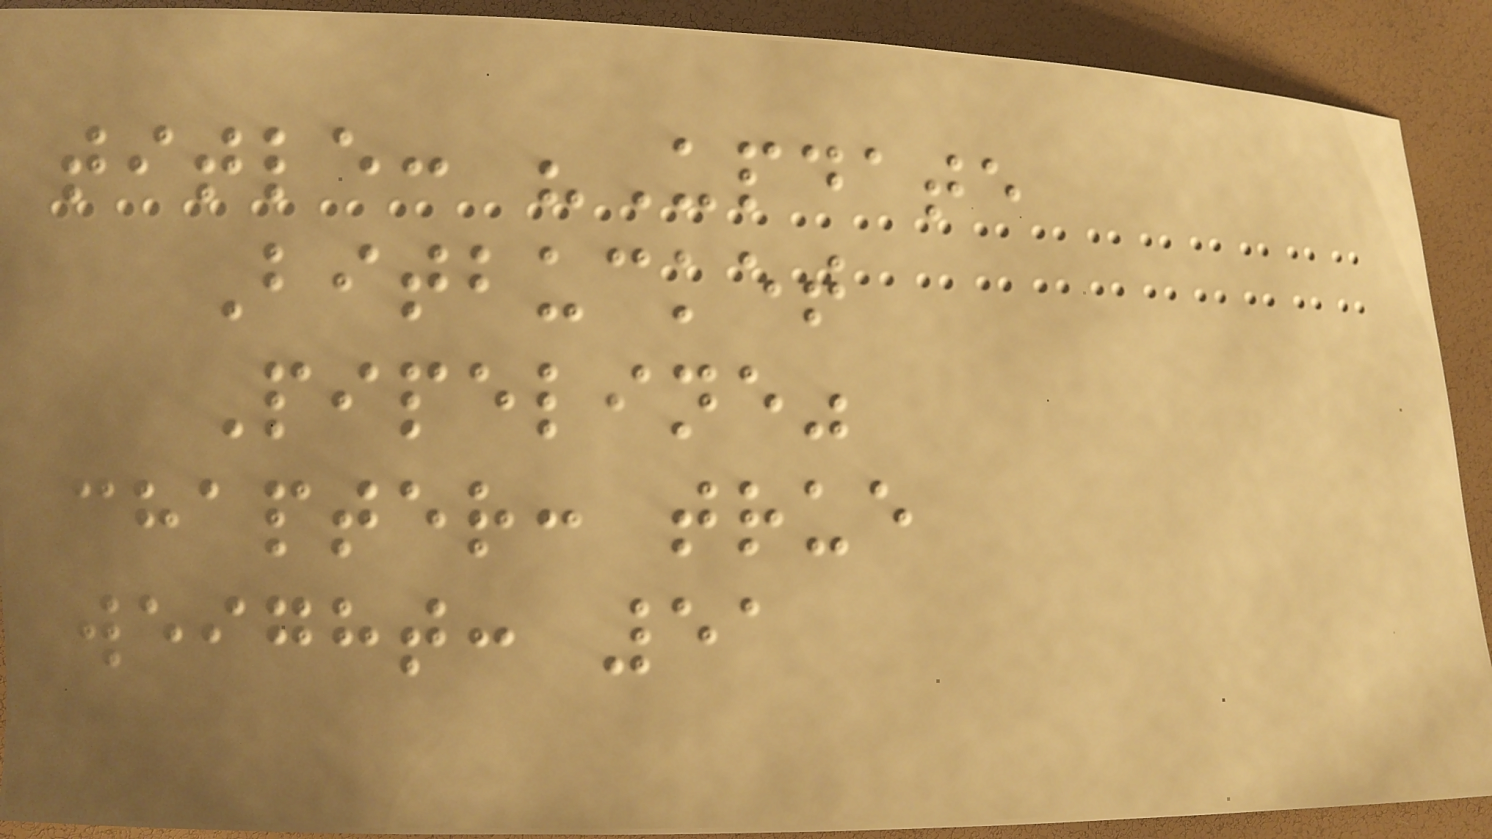title: "Update
Bitbucket
Pipeline"
chapter: true
weight: 51
